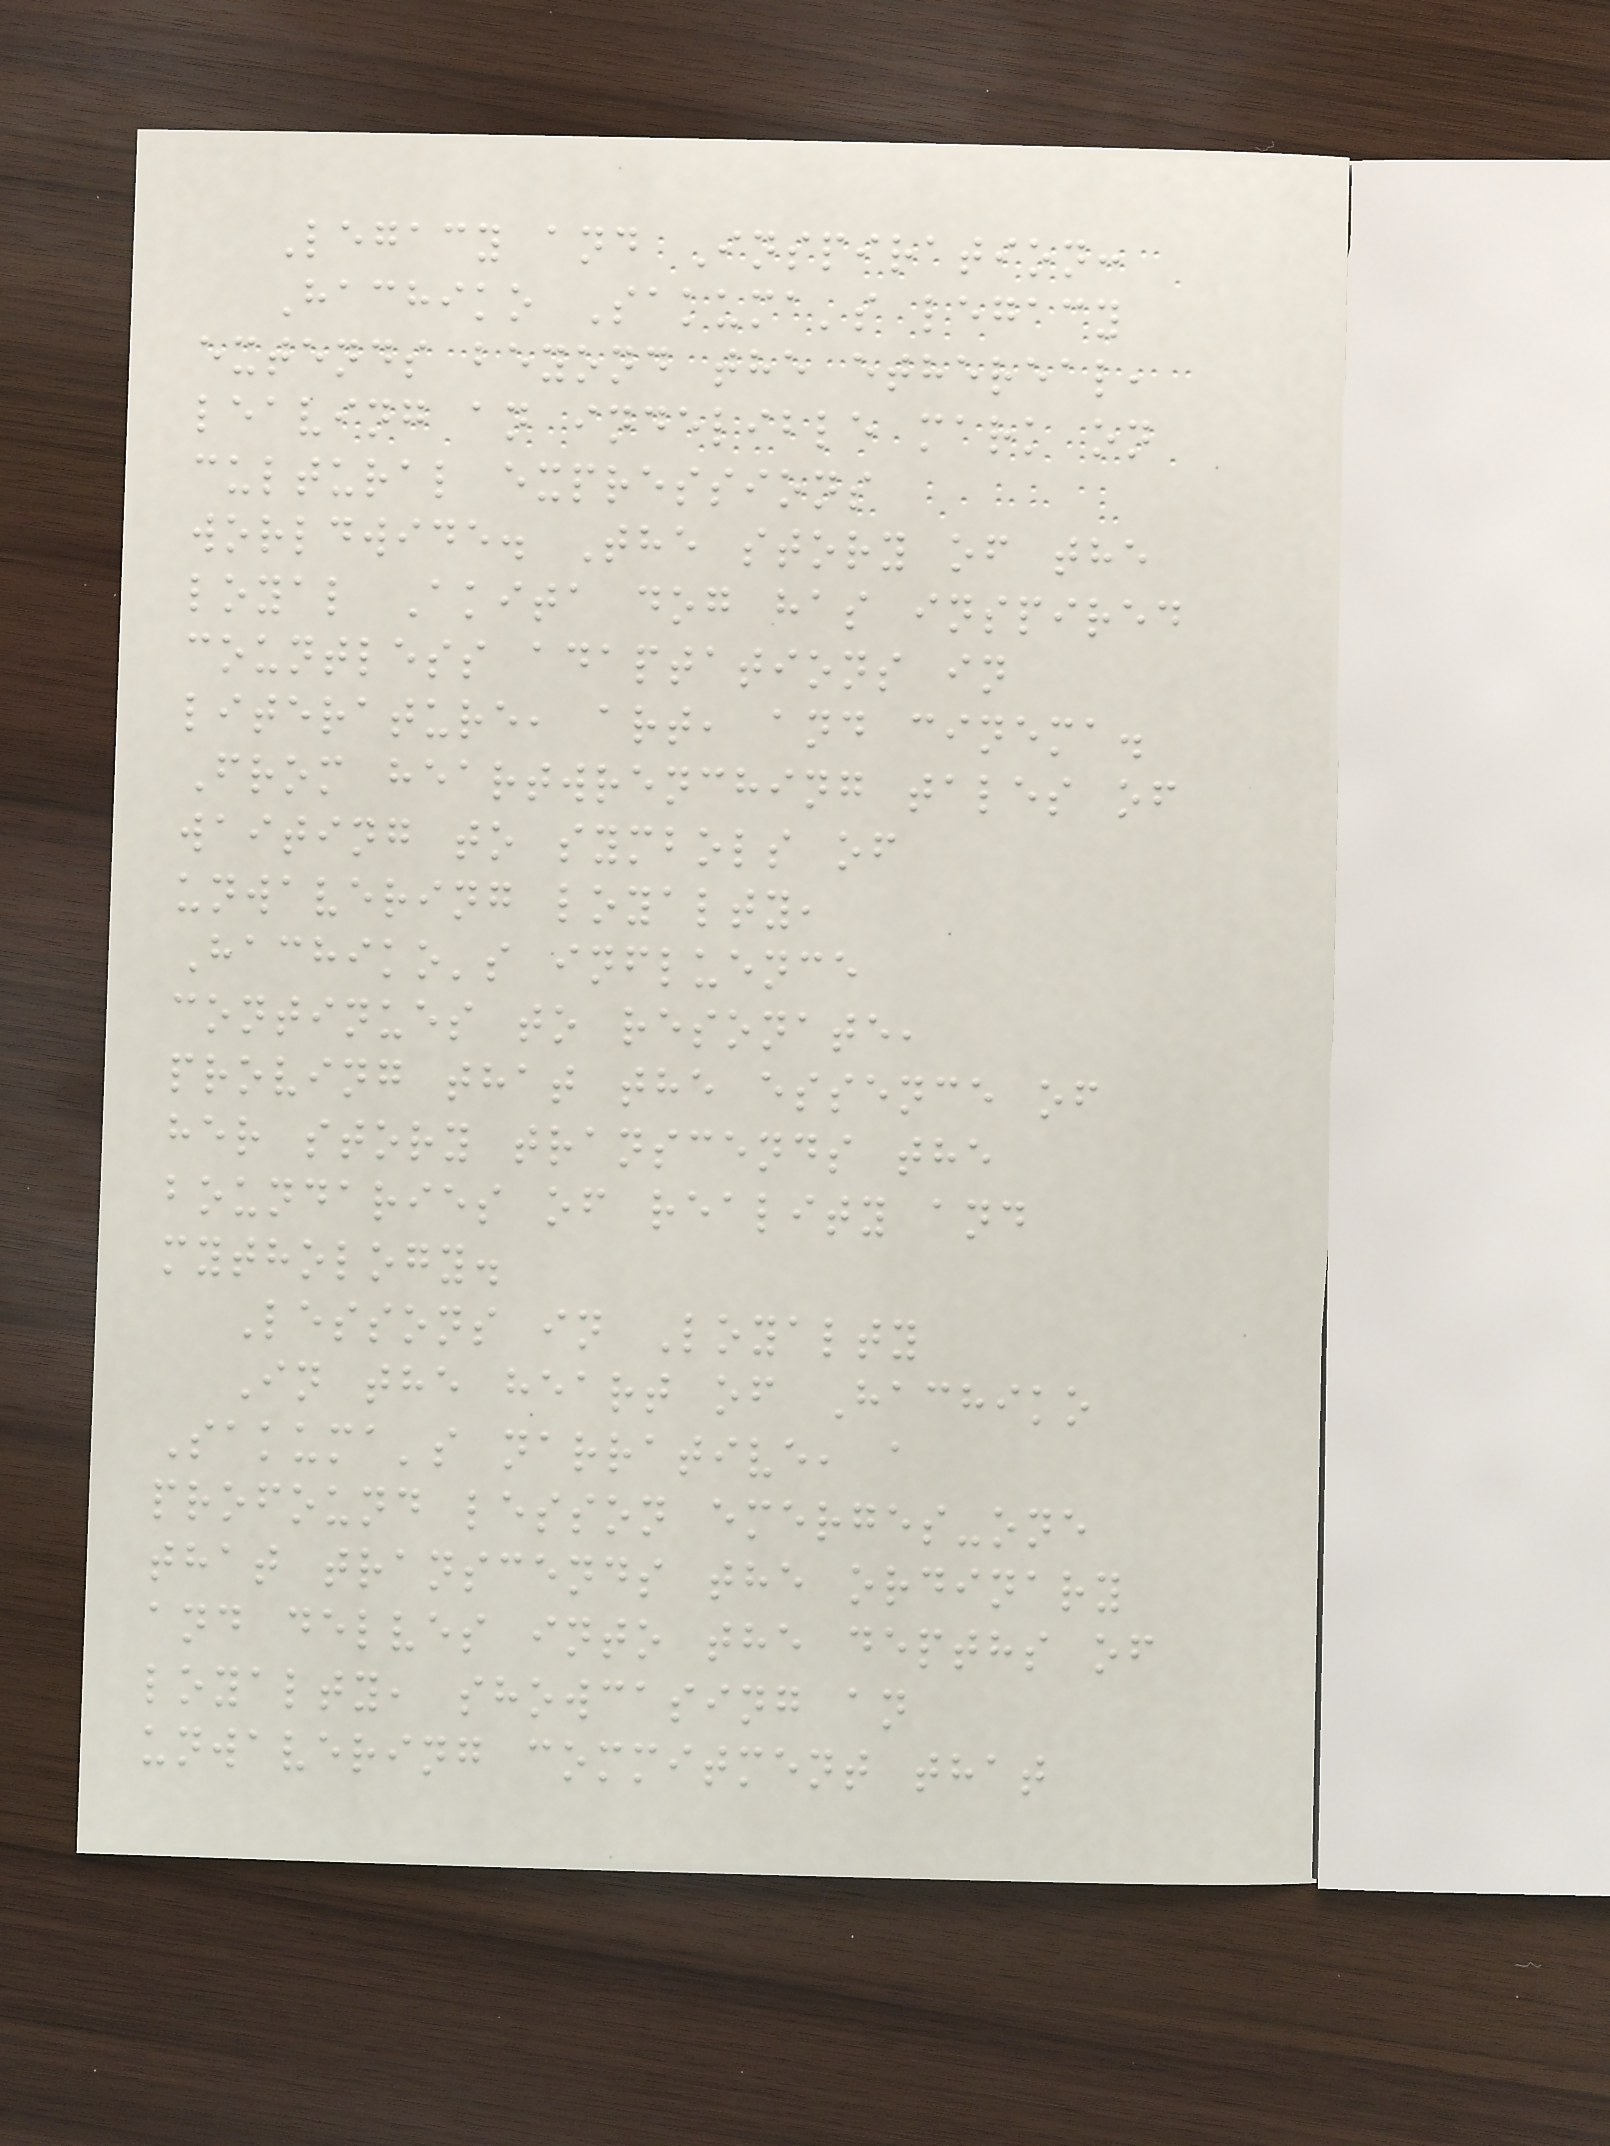Legacy and Inspiration:
Hachiko Sakuma's legacy
extends beyond the ethereal,
leaving an indelible mark on
cultural expressions
worldwide. The story of the
loyal Akita dog has inspired
countless adaptations in
literature, art, and cinema.
From heartwrenching tales of
waiting to symbols of
unwavering loyalty,
Hachiko's influence
continues to resonate,
proving that the essence of
her story transcends the
boundaries of reality and
mythology.
Lessons in Loyalty
In the heart of Hachiko
Sakuma's narrative, a
profound lesson emerges-one
that transcends the ordinary
and delves into the depths of
loyalty, showcasing an
unwavering commitment that
